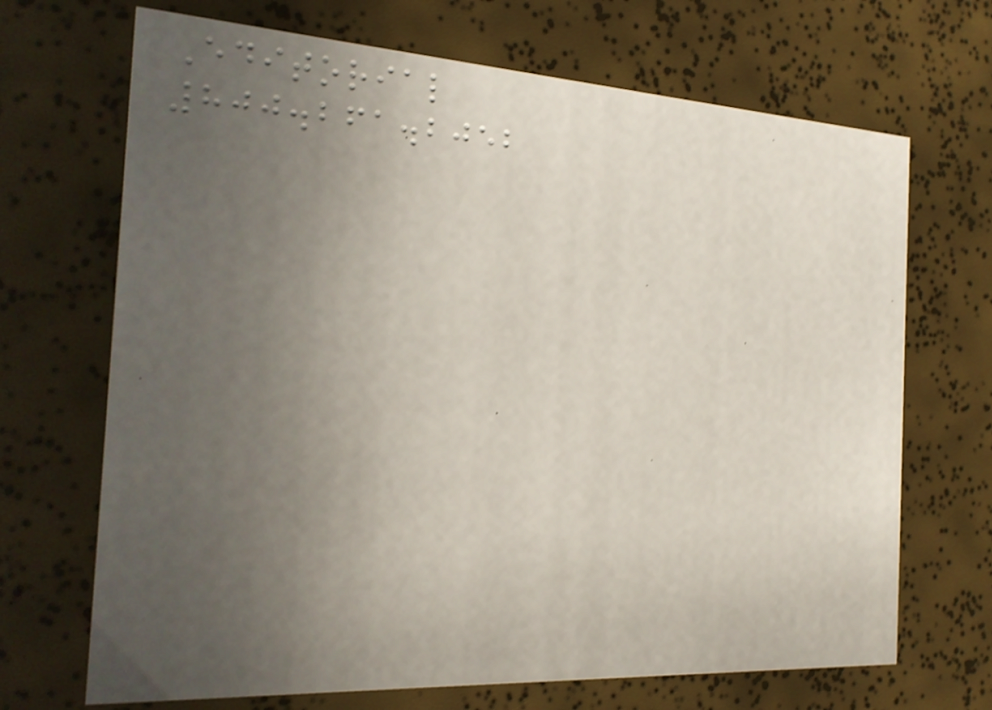Editorial
800.261.2052
